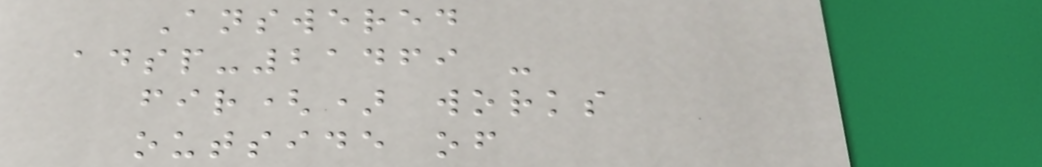Answered
adsp-21469 -
fir() works
outside of
